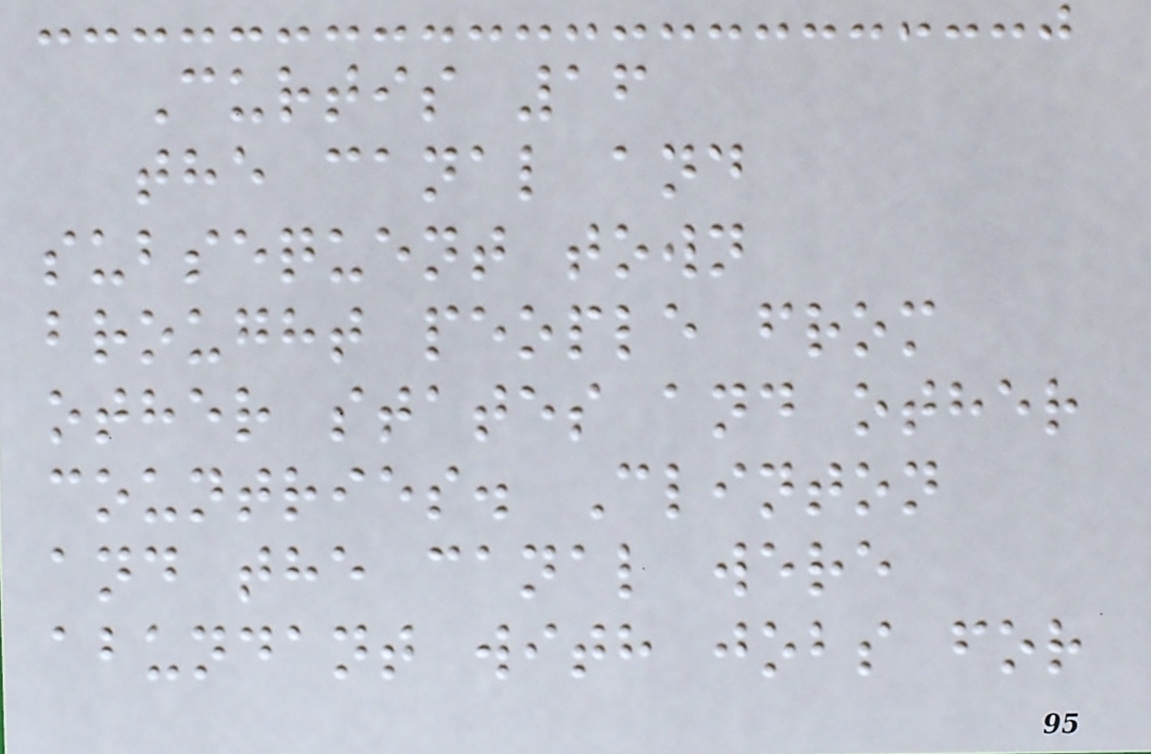Curtis 16
the canal and
subsequent town
brought people from
other states and other
countries. Clinton
and the canal were
abundant with jobs for
